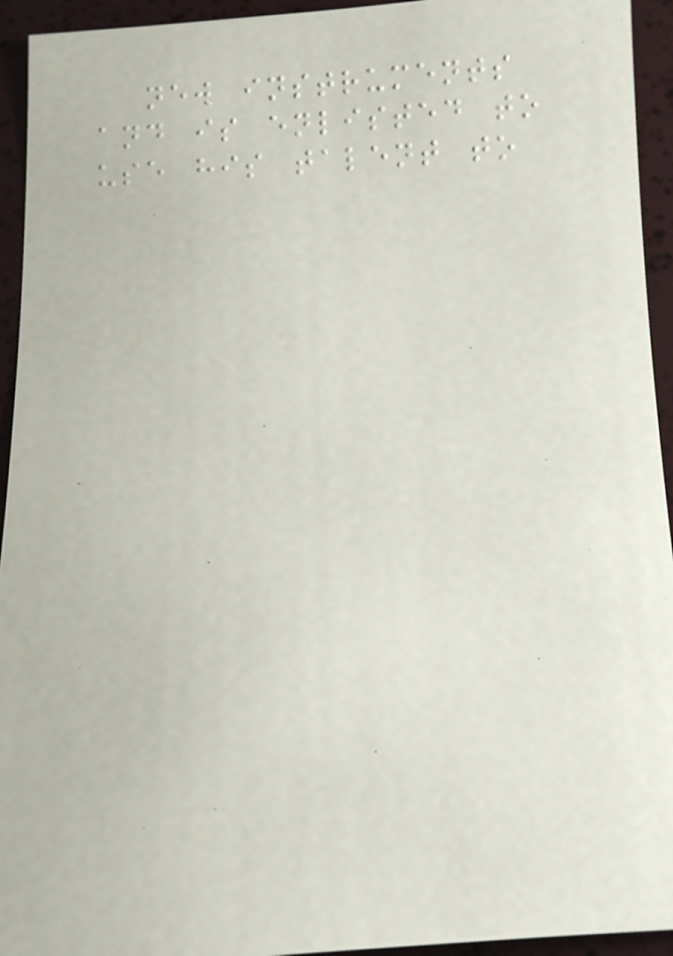new instruments
and is enlisted to
use his talent to
